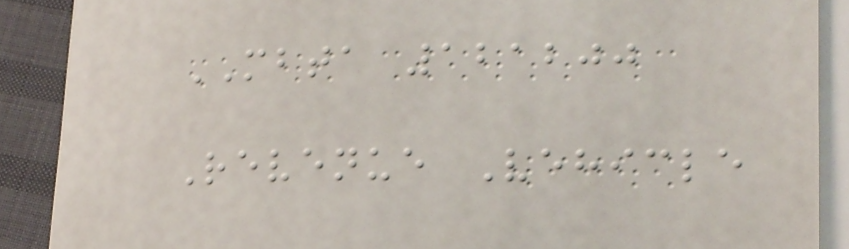MBTA 121200
Revenue Vehicle
